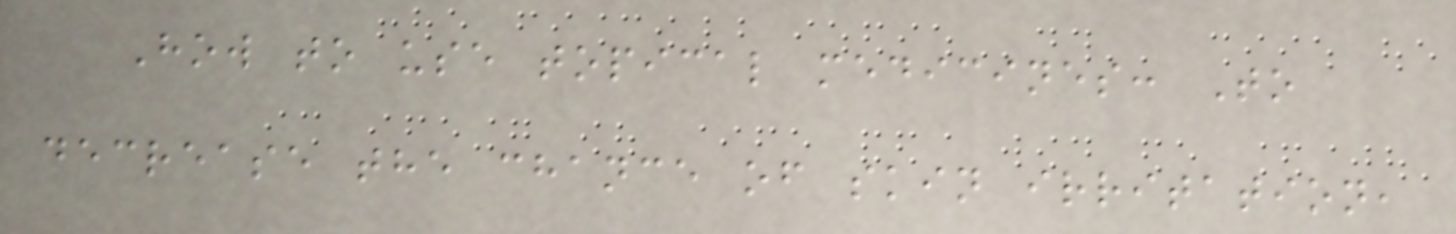How to use topical medicines: To
decrease the chance of skin irritation,
